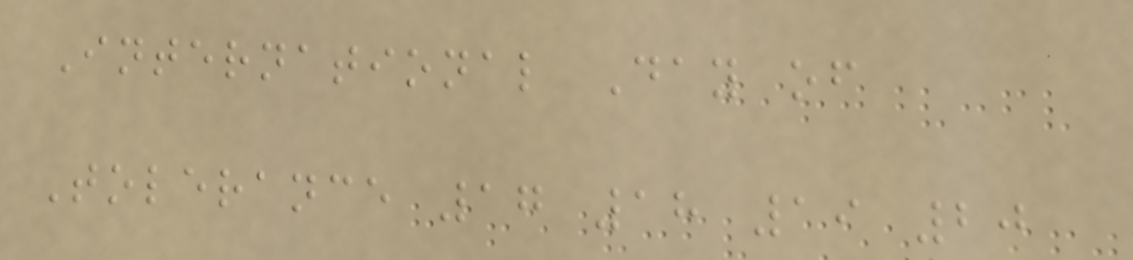International Day of
Tolerance 17 18 19 20
